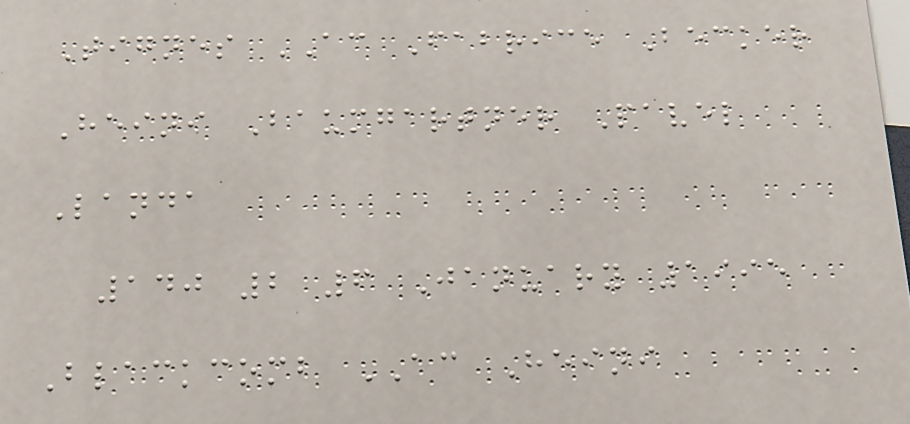Tignes AC Fabrice Becker
Heini Baumgartner Pavel
Landa
140 2 6 January 1995
Blackcomb AC Heini
